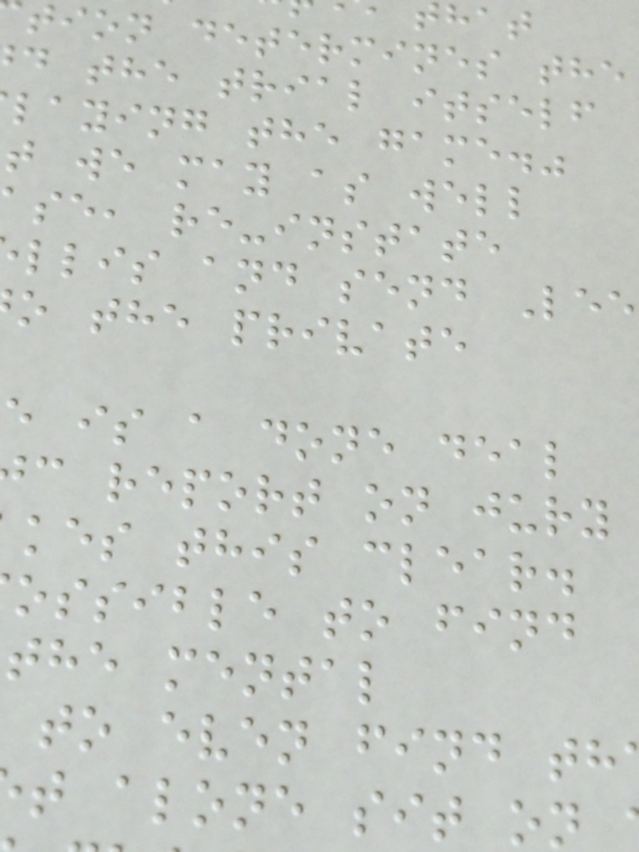tion determines the
d the trial itself
laying the game."
t we may as well
se, re-instate
llis and send Lee
o the private
e is a done deal
c report on jury
kes this clear.
ossible to find
the mental
to even find th
t alone sit on
